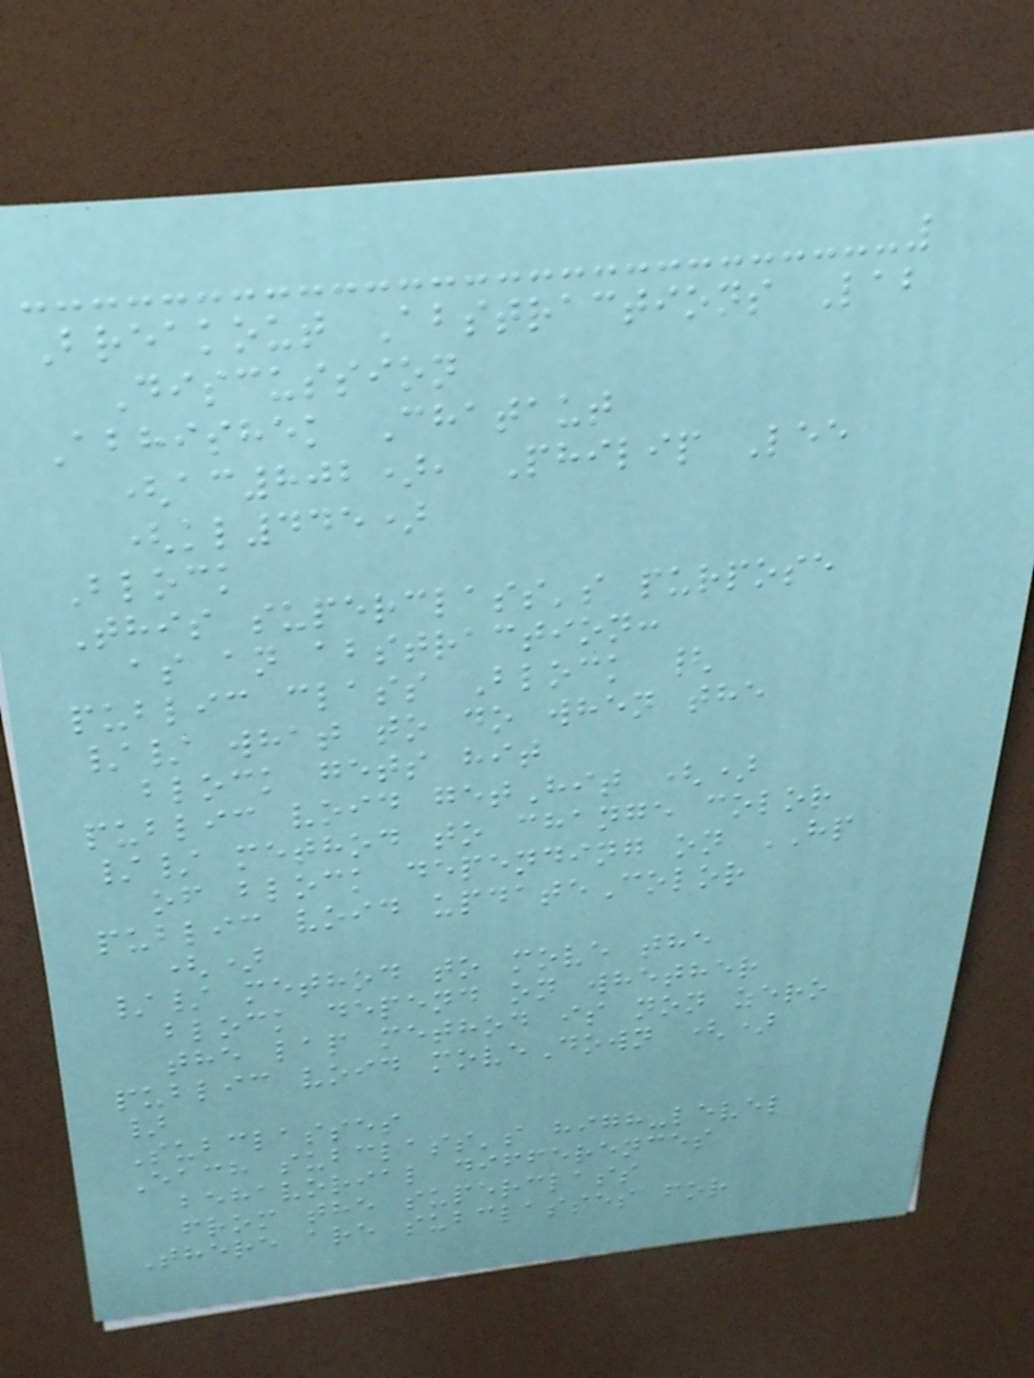Breakout Abstractions Lab
Discussion
Abhishek Chataut
(ac802), Philip Lee
(kl445)
Block
This superclass's purpose
as an abstraction:
public class Block {
// what to do when the
block gets hit
public void getHit ()
// method to change color
of block depending on HP
public void updateColor
()
// method to move the
block depend on whether
the lap method is non zero
public void moveDown ()
}
Subclasses
Each subclass's high-level
behavorial differences
from the superclass
There are subclasses for
